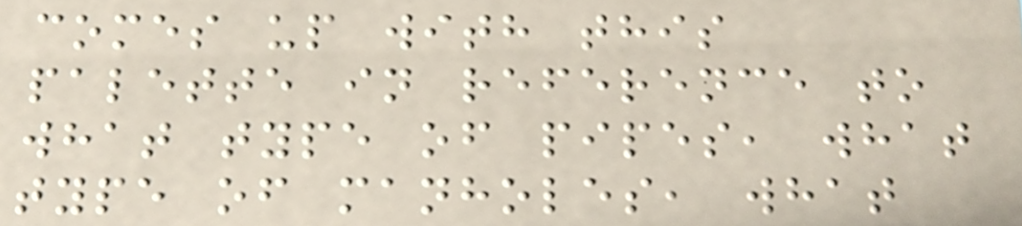comes up with this
palette in reference to
what type of pipes, what
type of manholes, what
